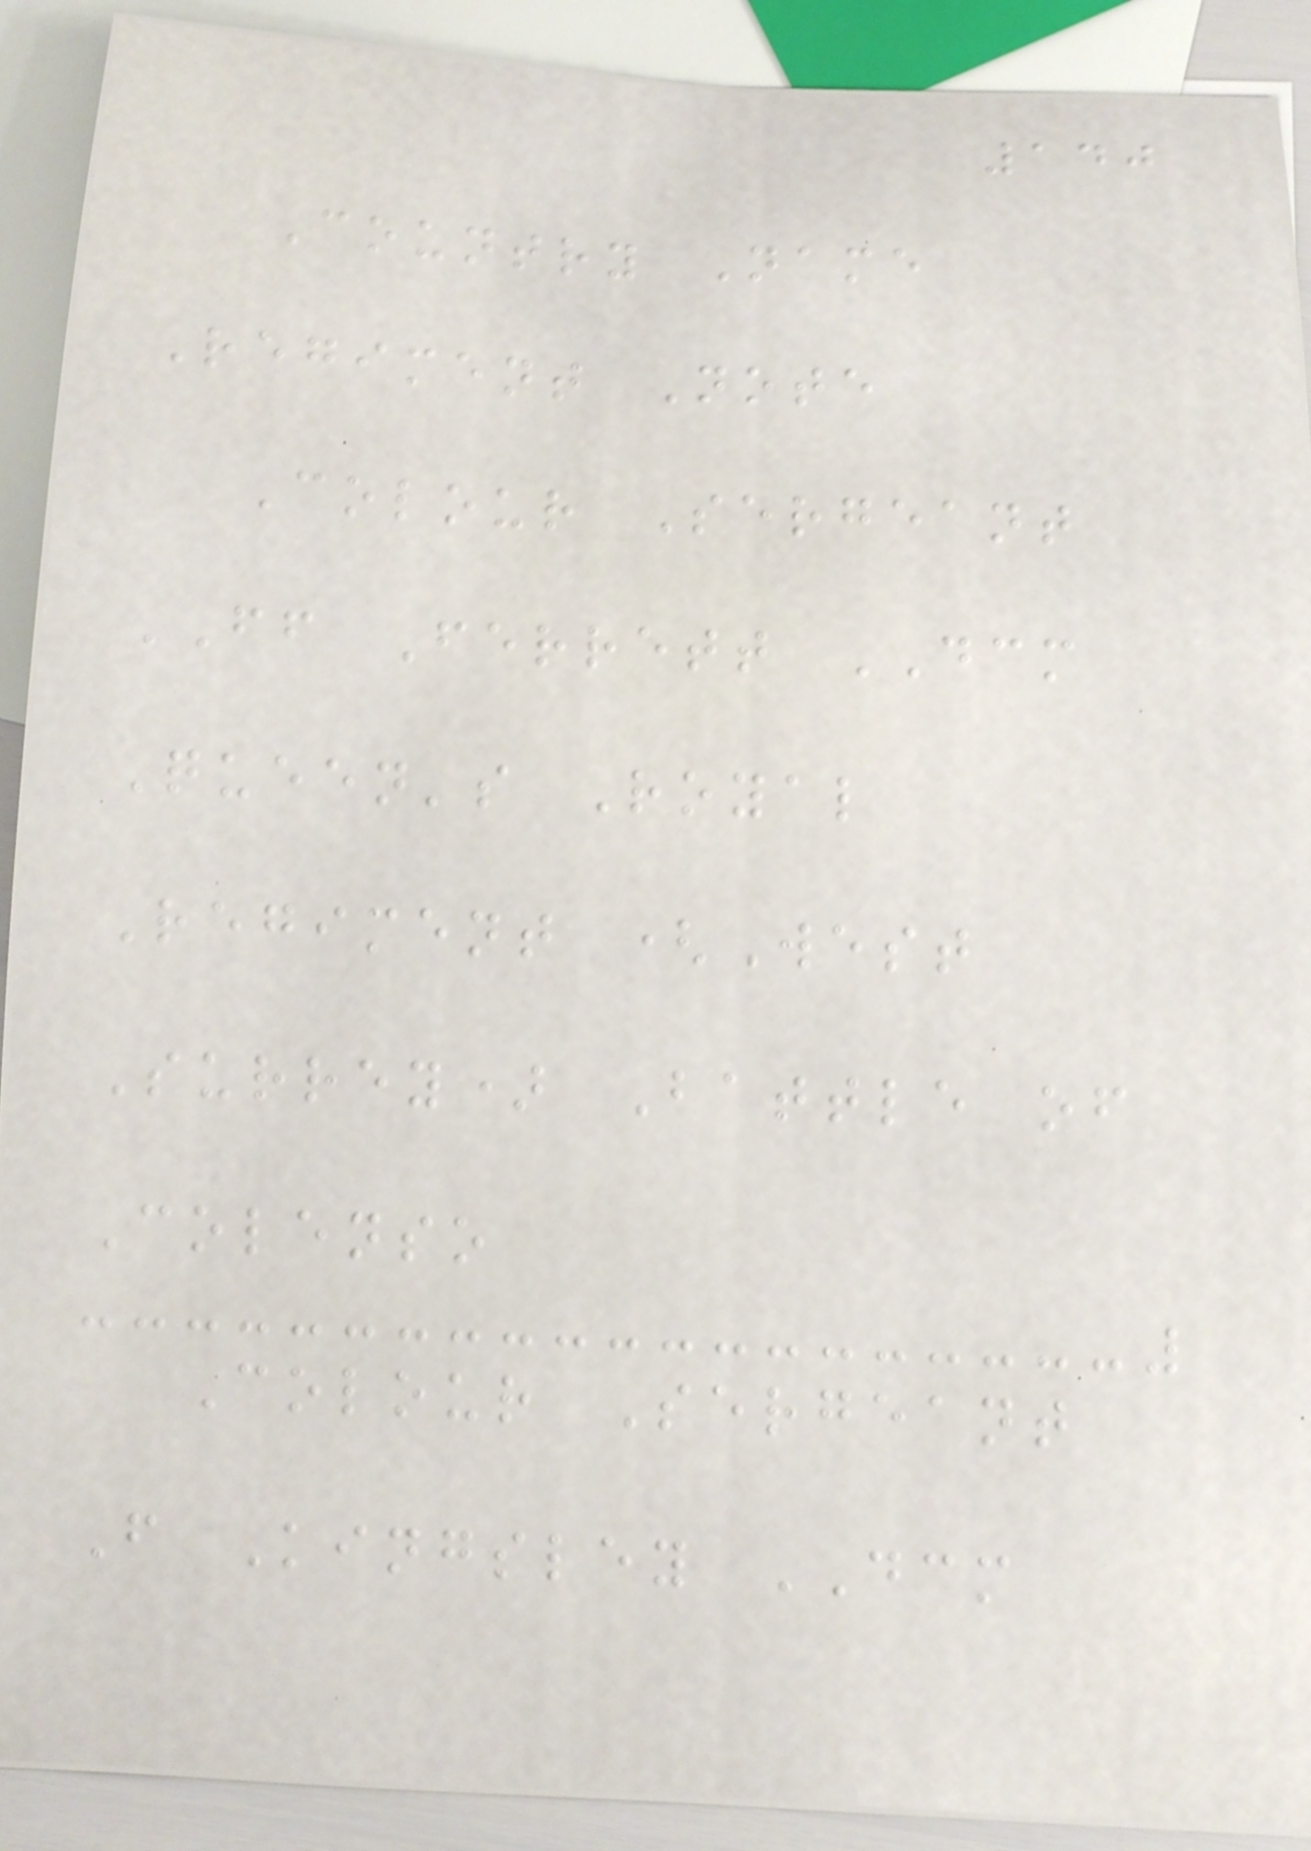140
Country Name
Regiment Note
Colour Sergeant
FF Ferrett DCM
Queen's Royal
Regiment (West
Surrey) Battle of
Colenso
Colour Sergeant
F Kingsley DCM
